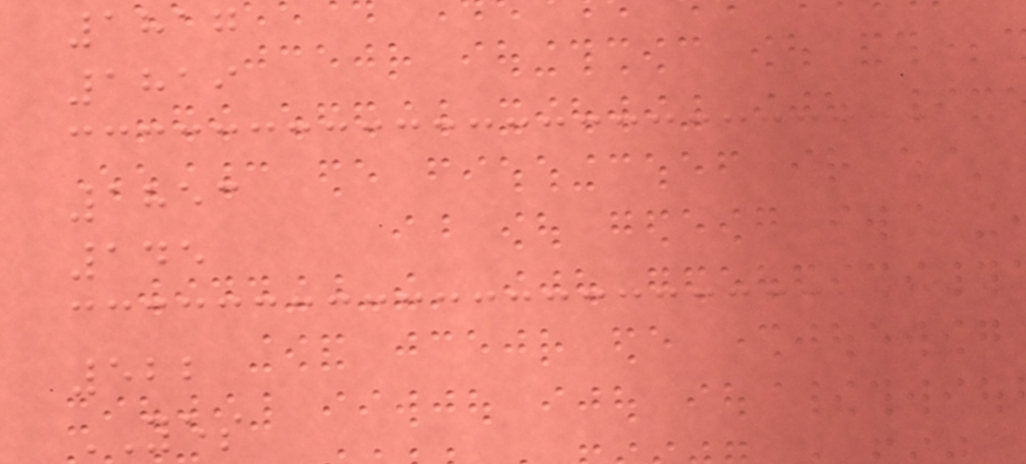1817
1819
1853
145
522
YES
